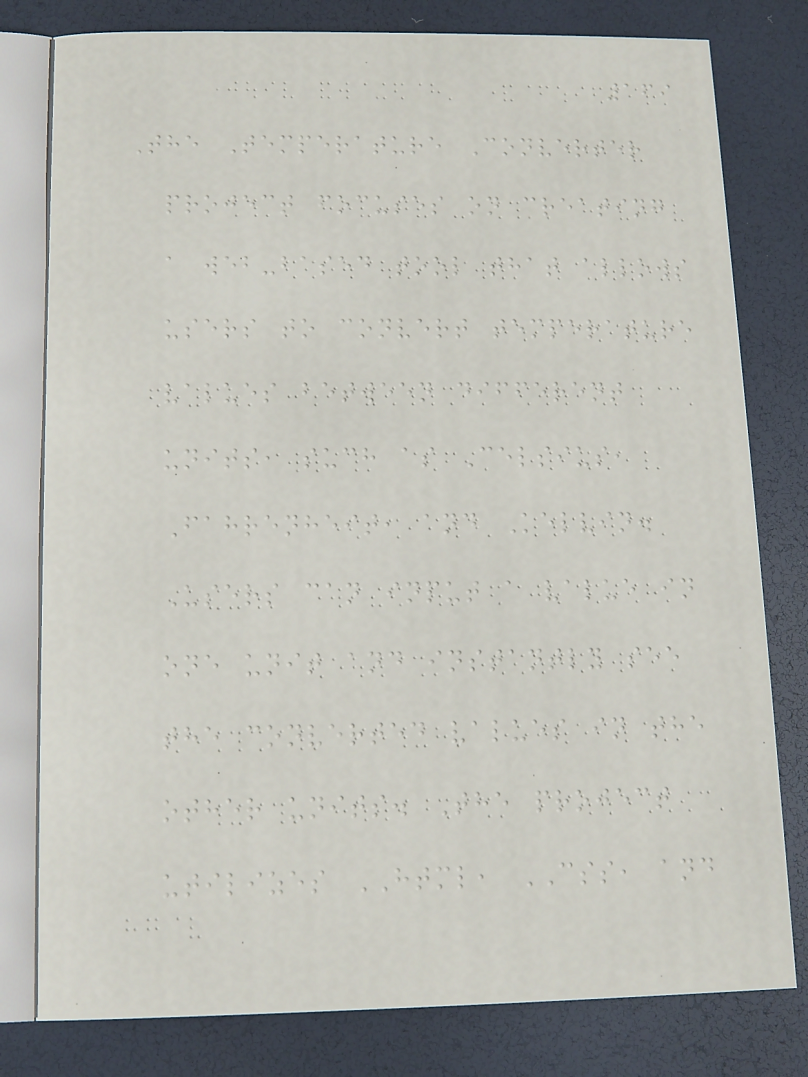169
The Temperature Converter
project focuses on creating
a web-based tool that allows
users to convert temperature
values between different
units, such as Celsius,
Fahrenheit, and Kelvin.
Users can input a value in
one unit and instantly see
the converted values in the
other units. The project
utilizes HTML, CSS, and
